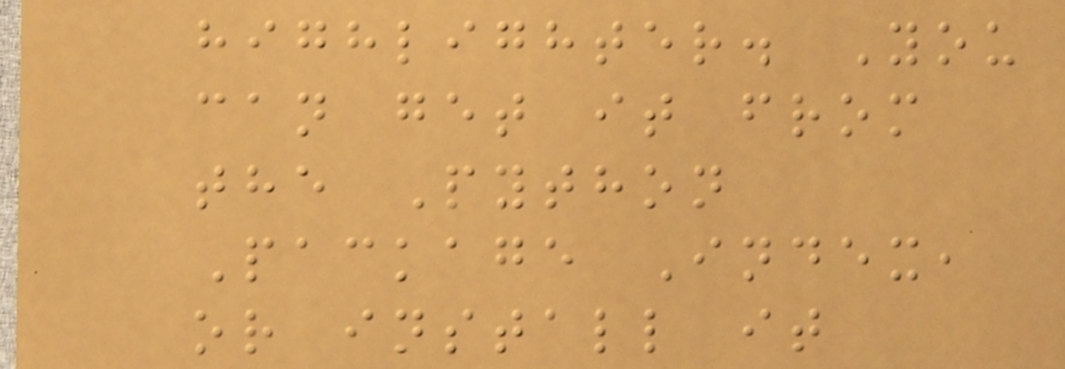highlighter. You
can get it from
the Python
Package Index,
or install it
